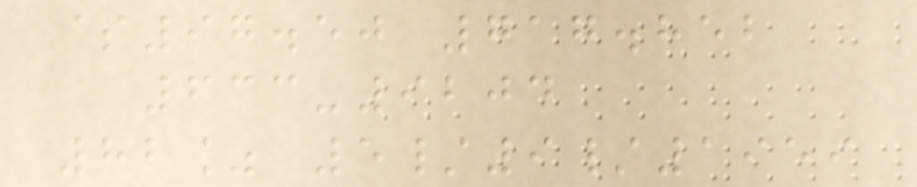$97.50 717.852
633-9204
82% 5/9/1959
